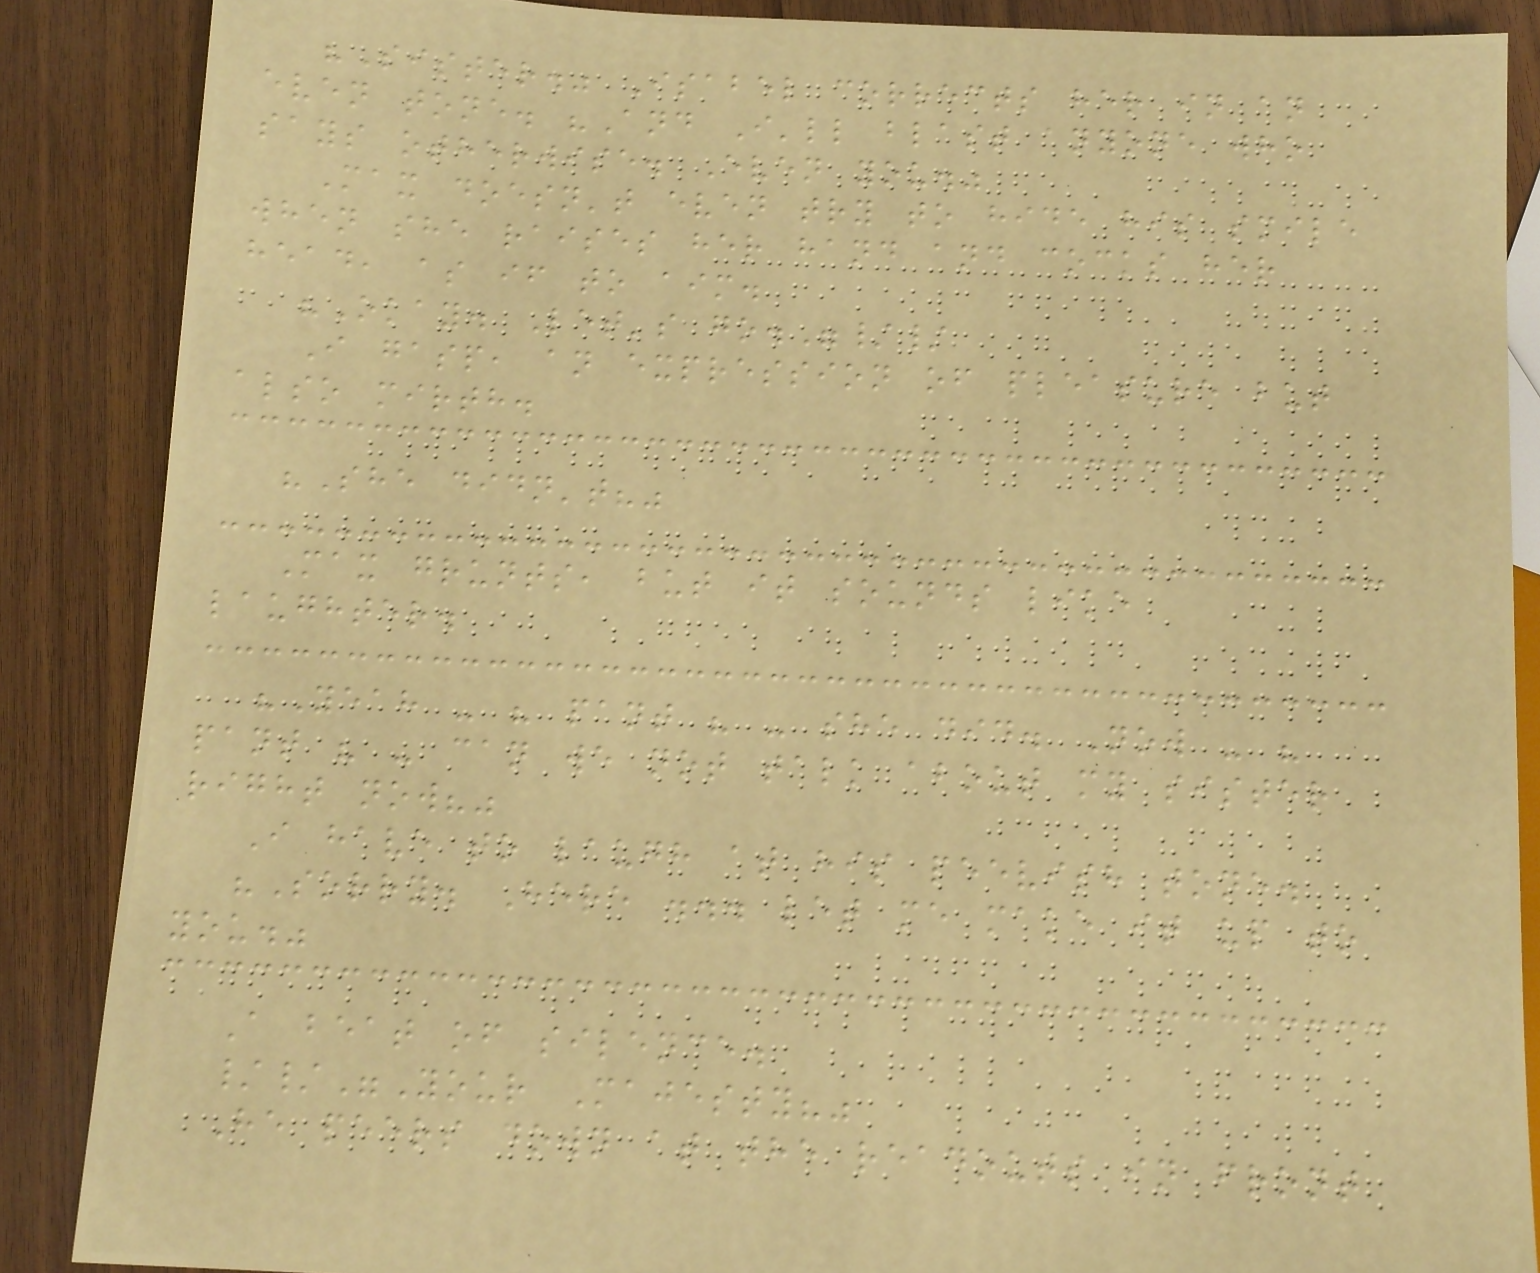"Sister." Isabel corrects her in an
even tone. "And I'll blast anyone who
says otherwise. Even you."
Max doesn't even try to hide his smile
when she raises her hand and cocks her
head, as if to aim.
"Okay. Let's go."//
I gasp, an expression of pleasure but
also mirth.
"She didn't?"
Max grunts, but it sounds like
laughter.
"Yeah - " pant " - she did. Now - "
pant " - can we not talk about my sister
right now?"
I have to laugh at his peevish tone.
"Sorry. Here ... let me make it up to
you."
A beat of silence.
//"Your Majesty?"
He peers down at the readouts in front
